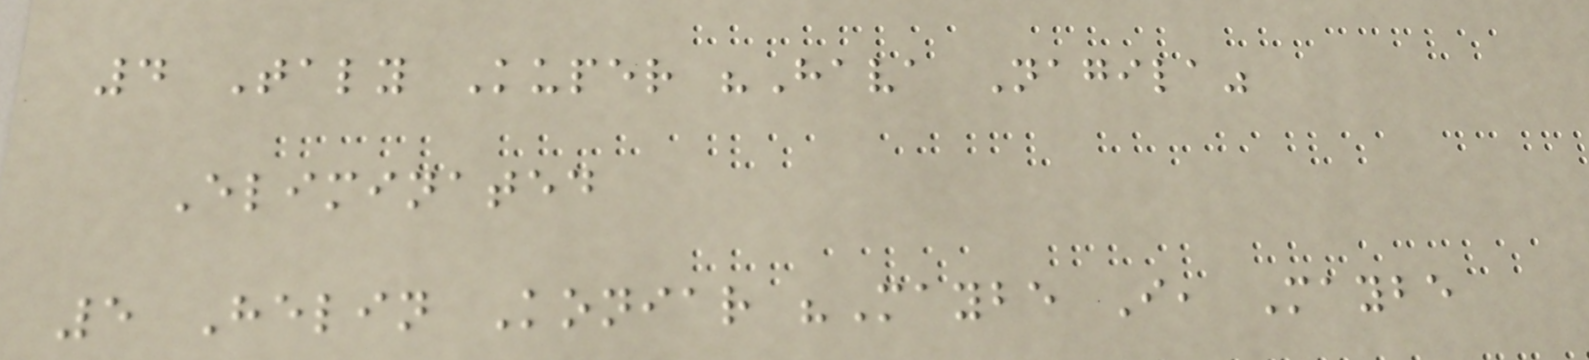4 Taly Kuper "Hava Nagila"
Eliminated
5 Helin Koniar "Maybe I, Maybe
